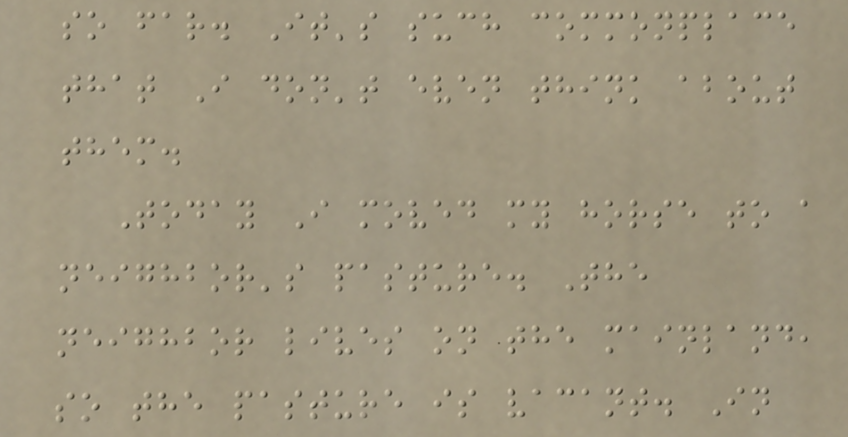so far. It's such commonplace
that I don't even think about
them.
Today I moved my horse to a
neighbor's pasture. The
neighbor lives on the mainland,
so the pasture is vacant. In
